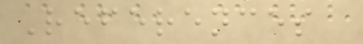References
